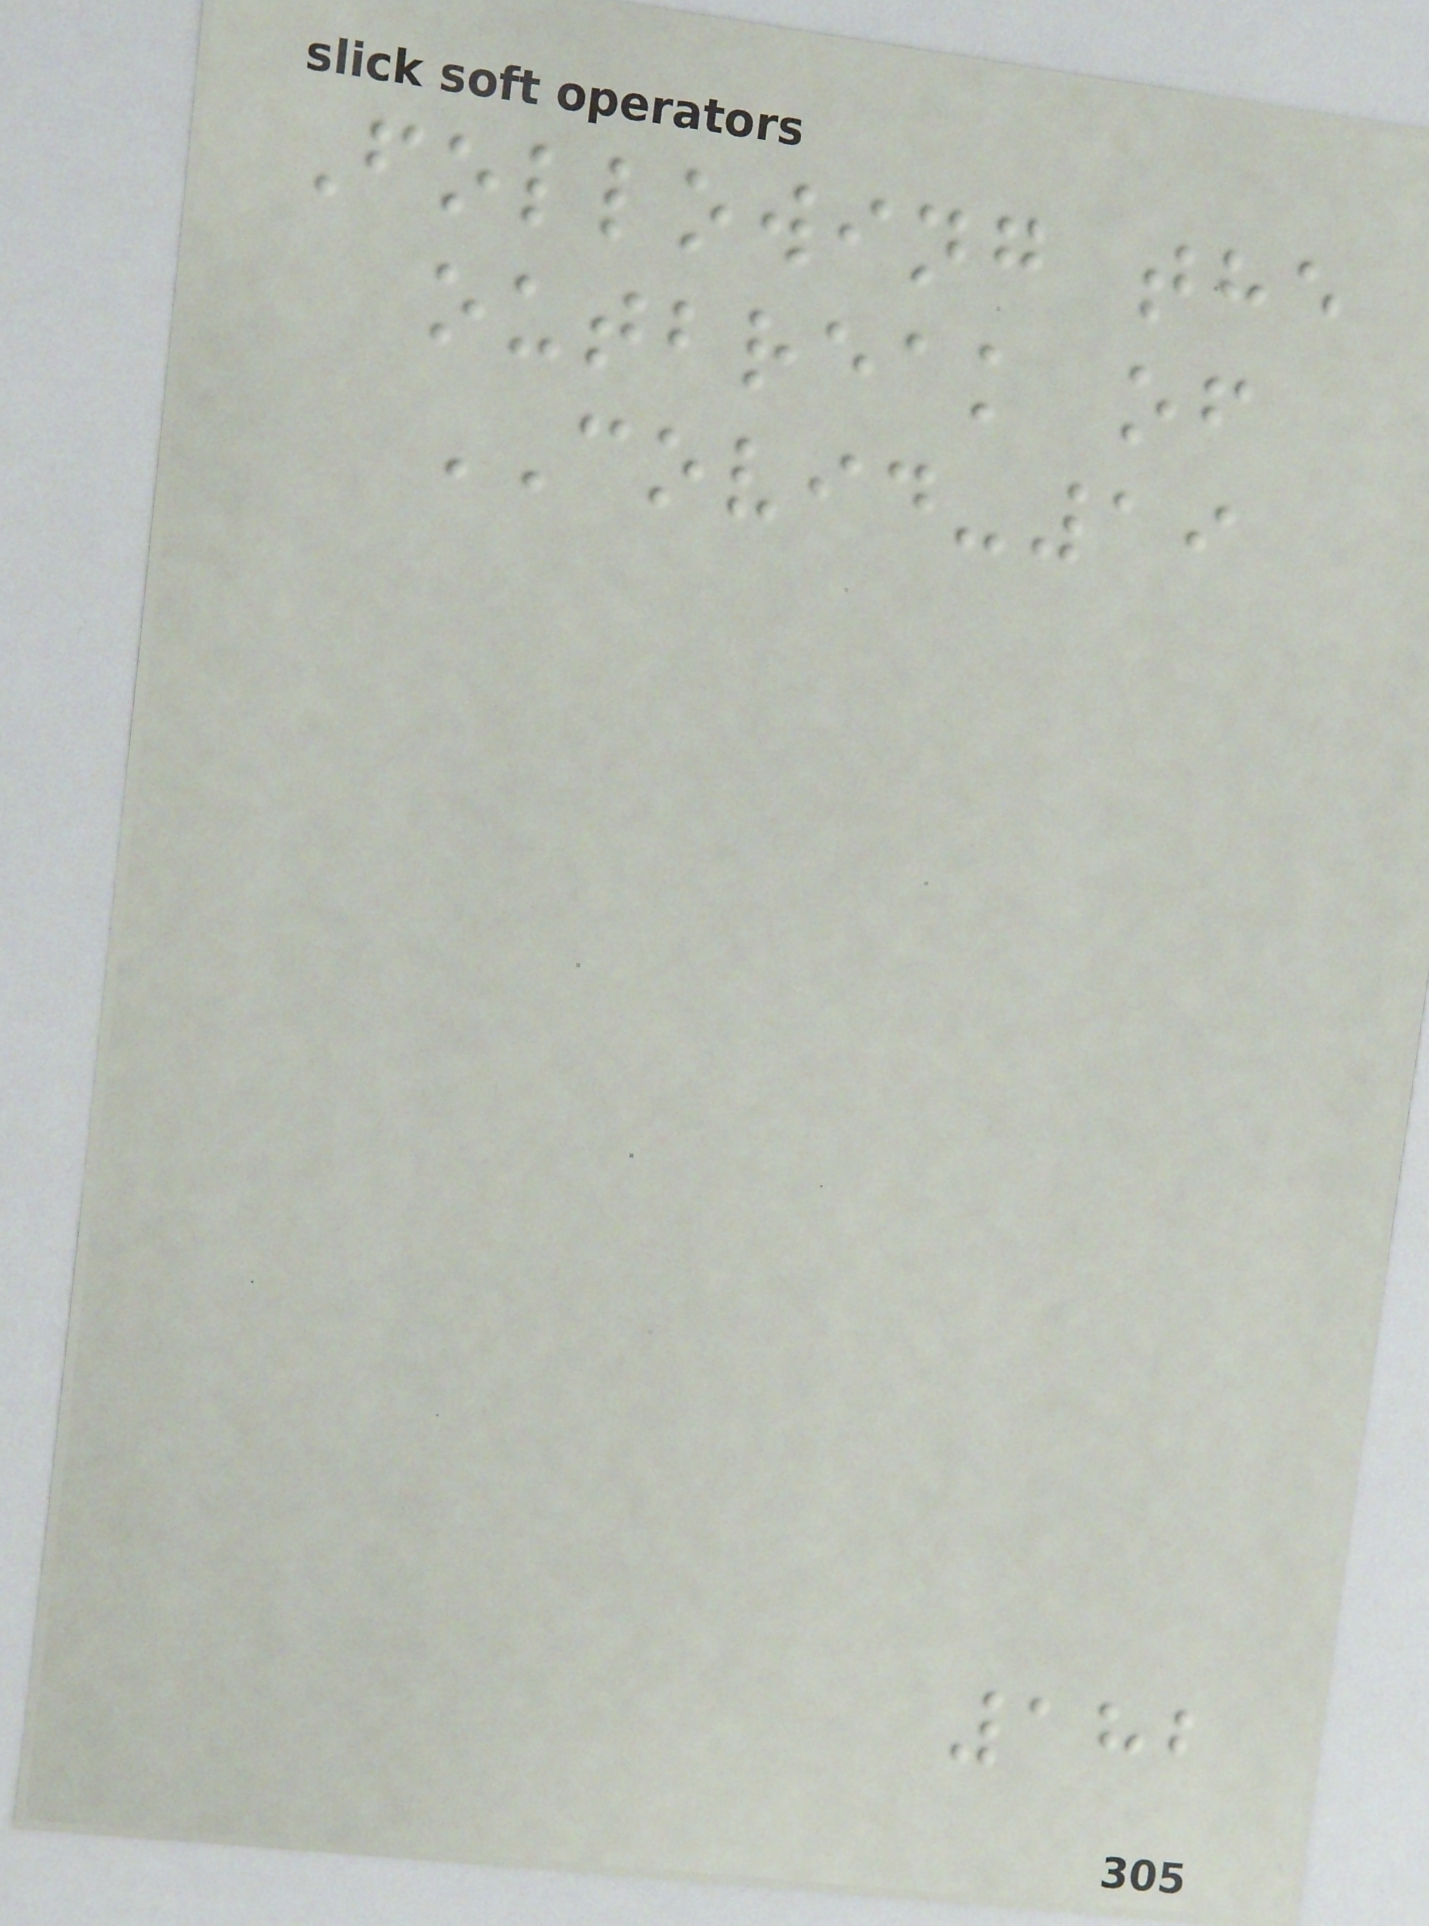Following the
outbreak of
COVID-19
182
